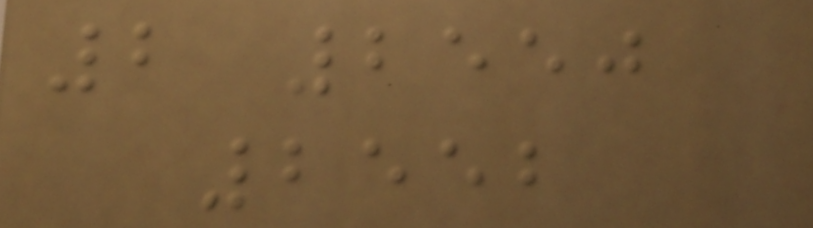2 2550
2552
